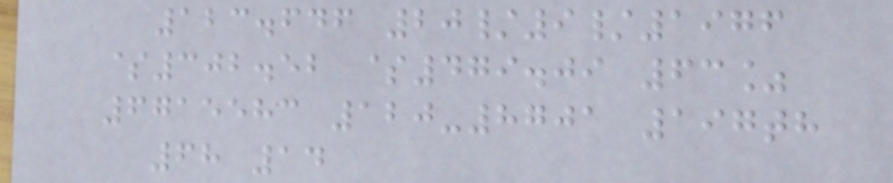123.646 20/9/1976
$302.52 $479.09 63%
6715583 120-8701 197th
68 14
